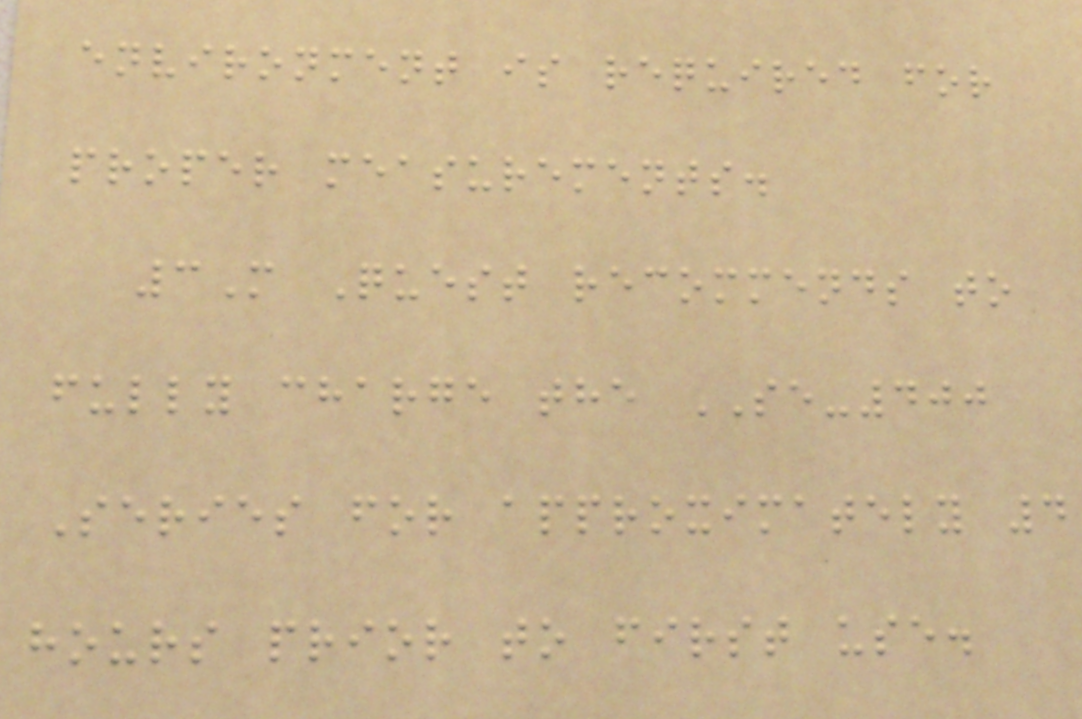environment is required for
proper measurements.
3M Quest recommends to
fully charge the SE-400
Series for approximately 4
hours prior to first use.
